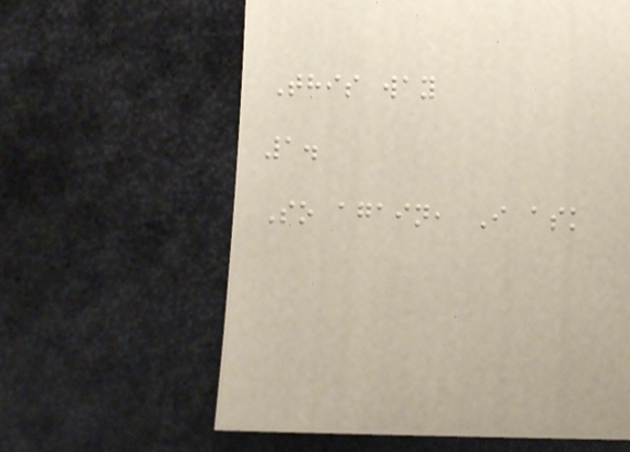This way
1.
So again, I ask
